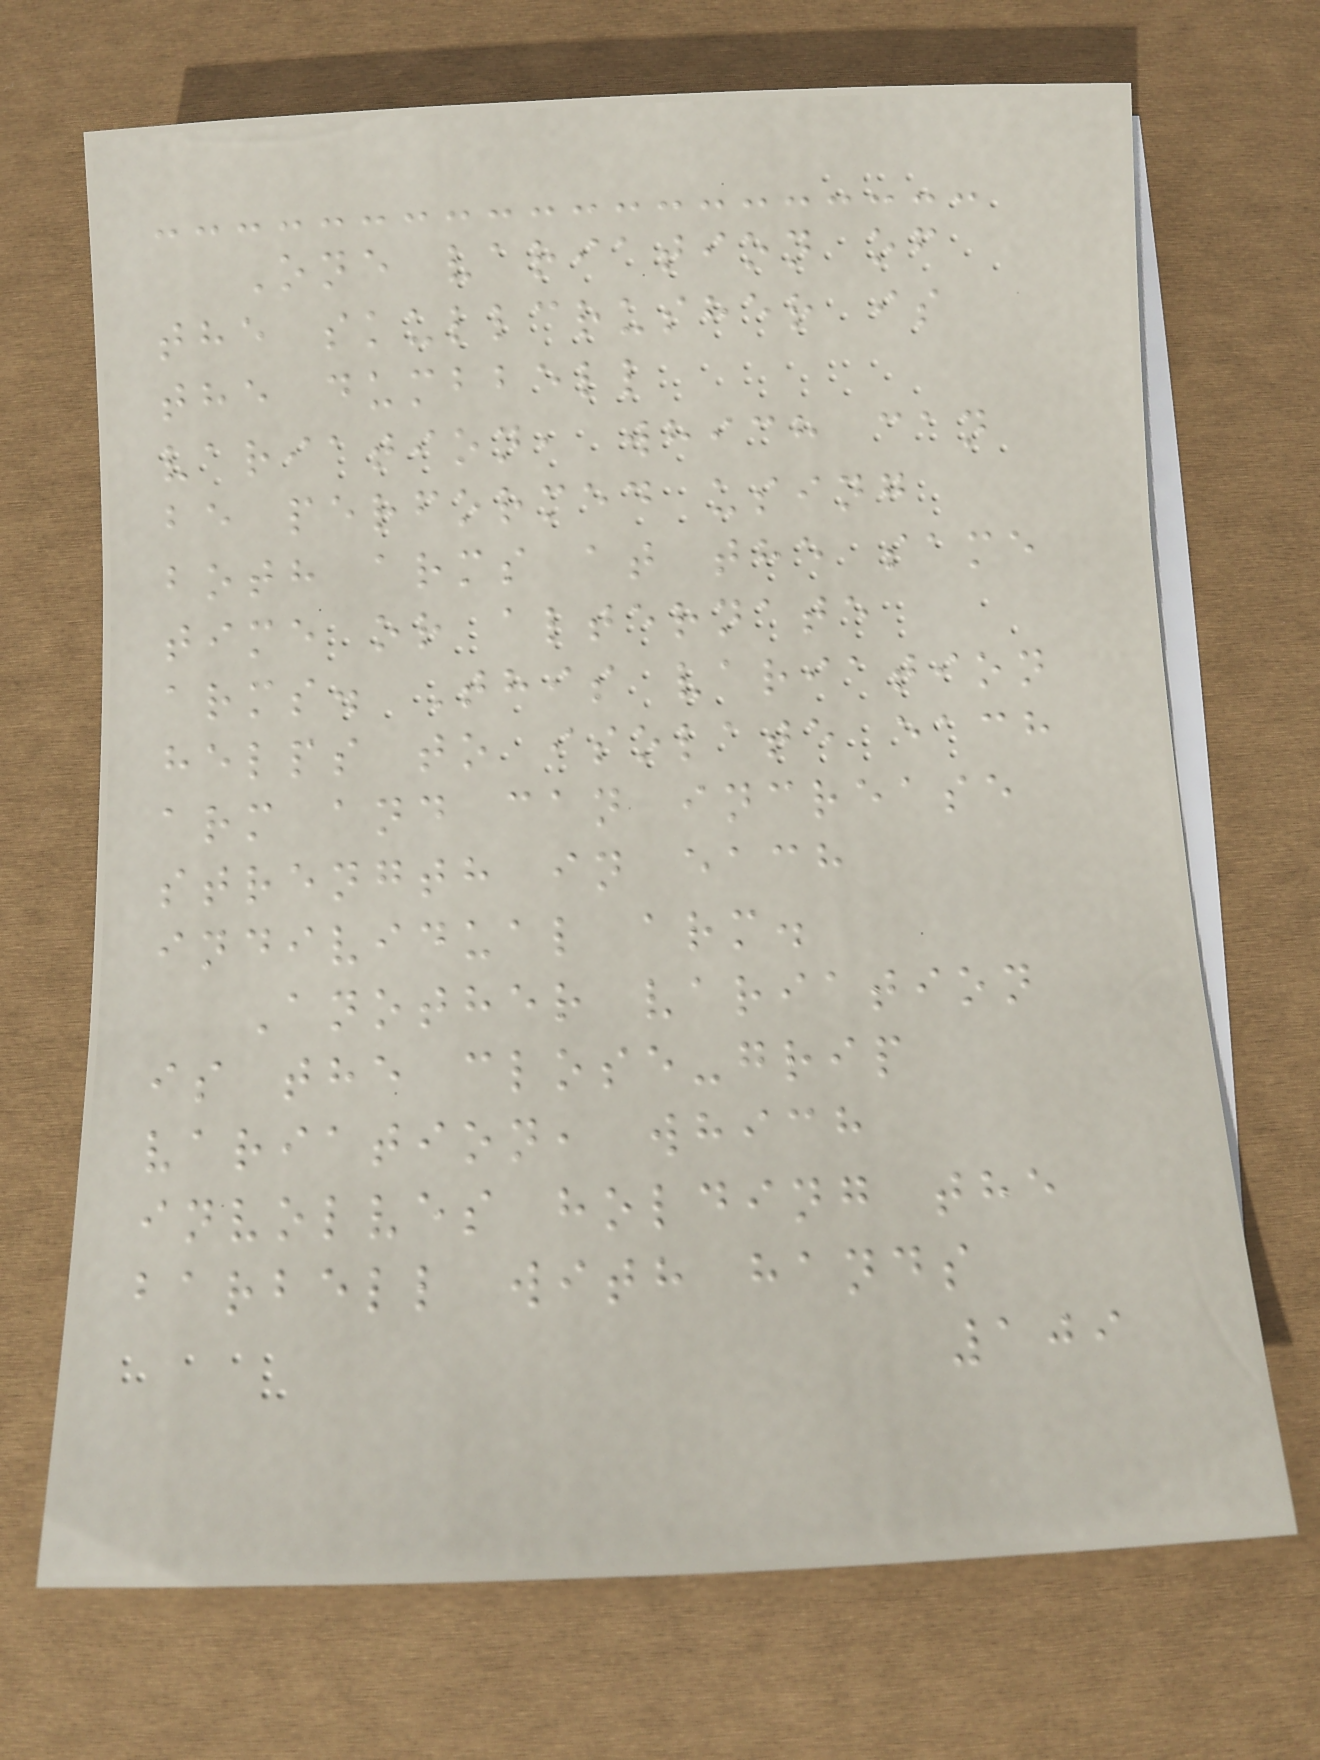One variation of
the skullcrusher is
the dumbbell
variation, which can
be performed using
both arms at the same
time or alternate
arms. This variation
helps to isolate each
arm and can increase
strength in each
individual arm.
Another variation
is the close-grip
variation, which
involves holding the
barbell with hands
109
